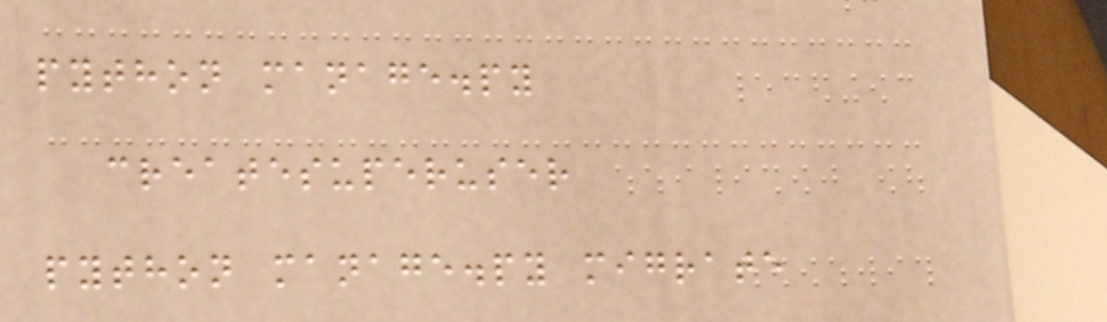python manage.py
createsuperuser
python manage.py migrate
